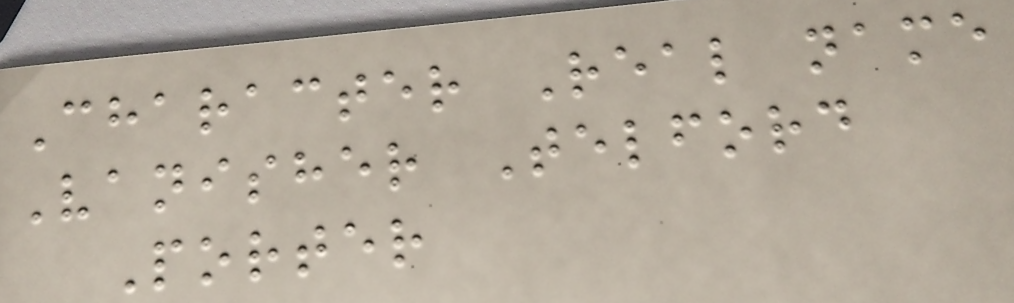Character Real name
Vanisher Telford
Porter
